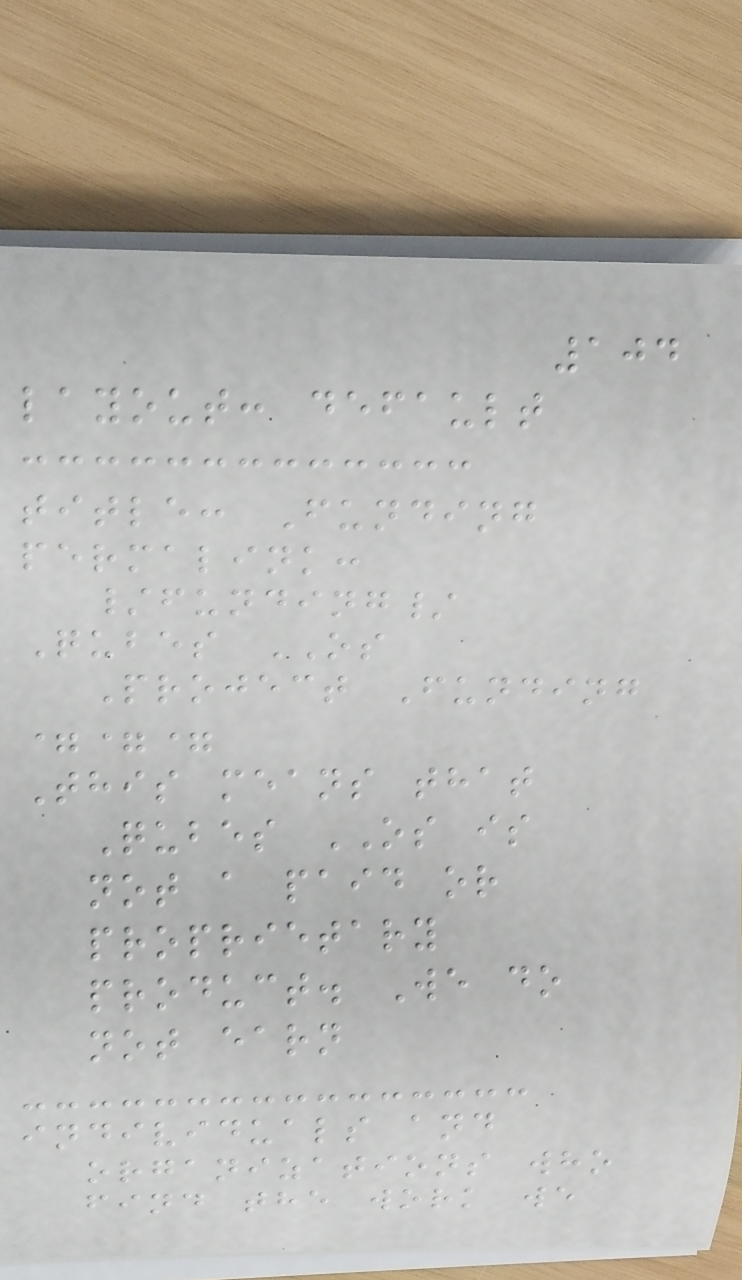104
layout: default
title: Funding
permalink:
/funding/
Qubes OS
Project Funding
===
This means that
Qubes OS is
not a paid or
proprietary
product. We do
not earn
individuals and
organizations who
find the work we
